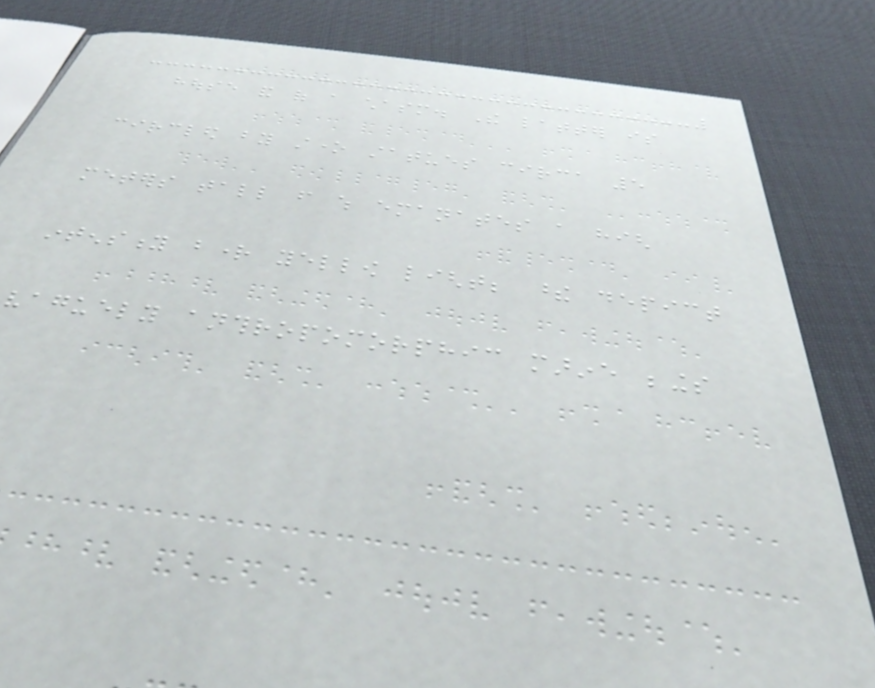house and of a chasm. The latter is
circled by stone statues circa 5
meters tall from which emanates a high
intensity bright yellow light; these depict
vaguely anthropomorphic marine beings
